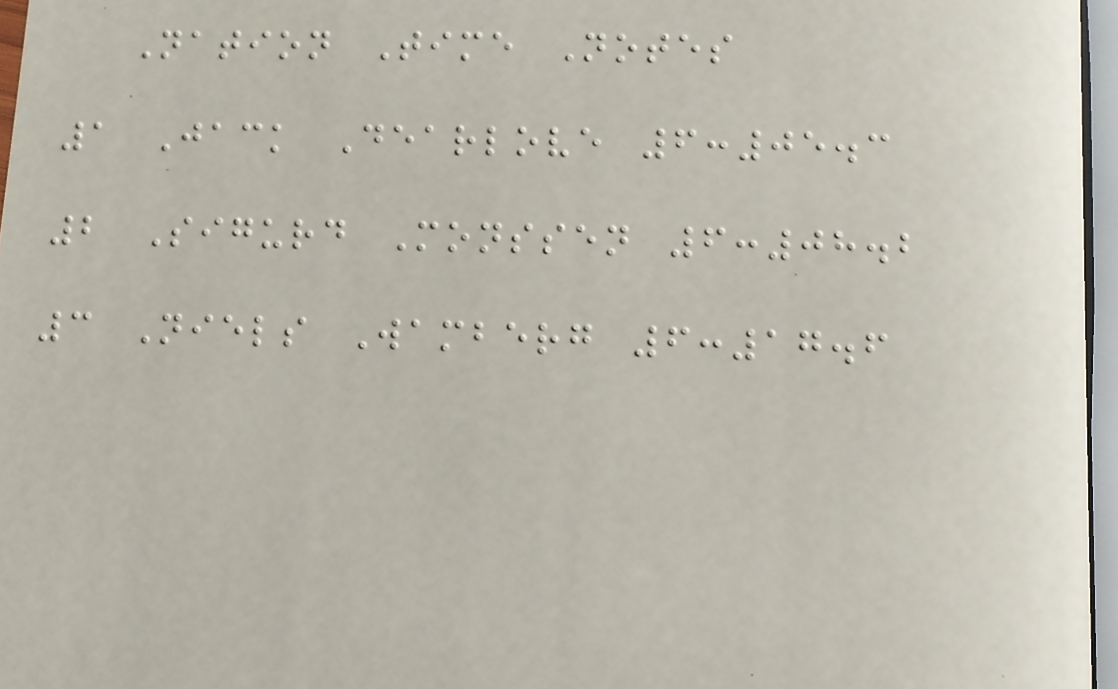Nation Time Notes
1 Jack Dearlove 6:05.3
2 Sigurd Monssen 6:08.2
3 Niels Wamberg 6:17.6
